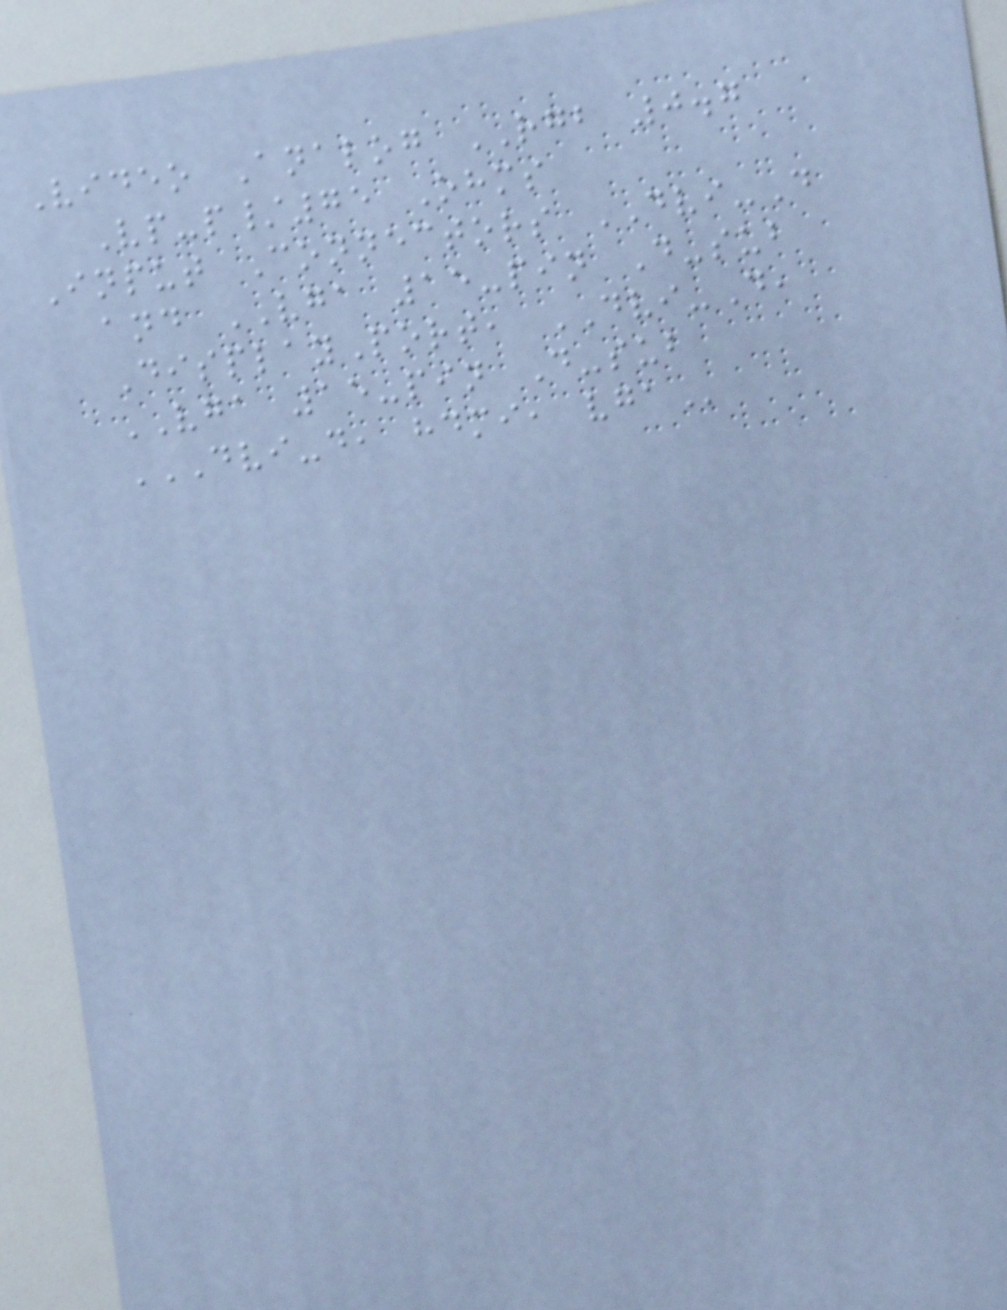Video Analog RGB 0.7
Vp-p/75 Ohms
Input Connectors DVI-D
and VGA 15-pin D-sub
DisplayPort, DVI-D,
VGA 15-pin D-sub
DVI-D, HDMI, VGA
